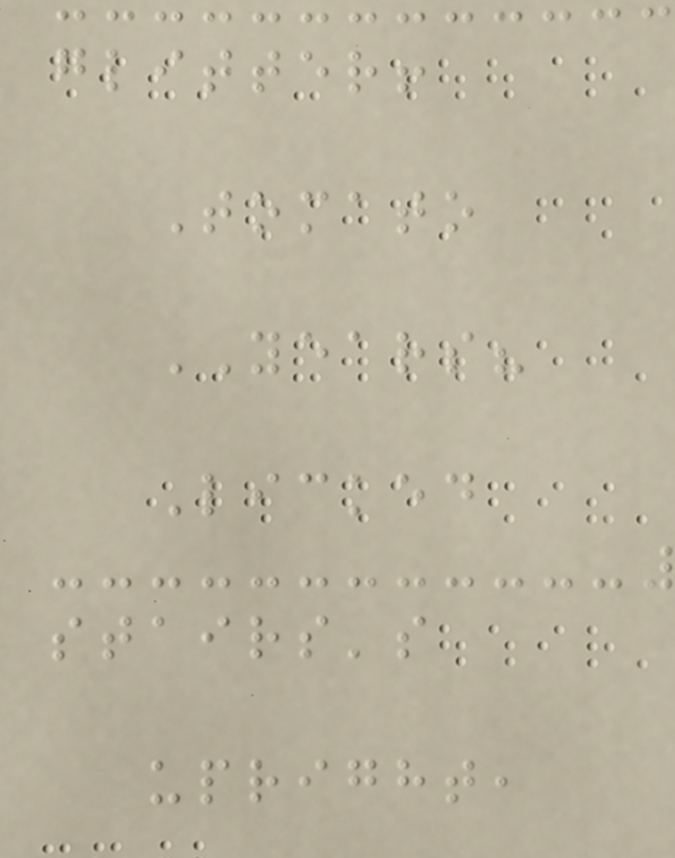glitter!
Tomato
YEARS?
Licked
stairs's
upright,
